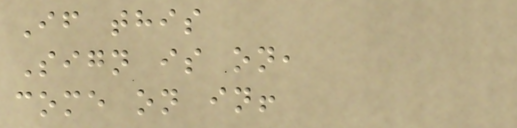If this
Sign is on,
come on in!
